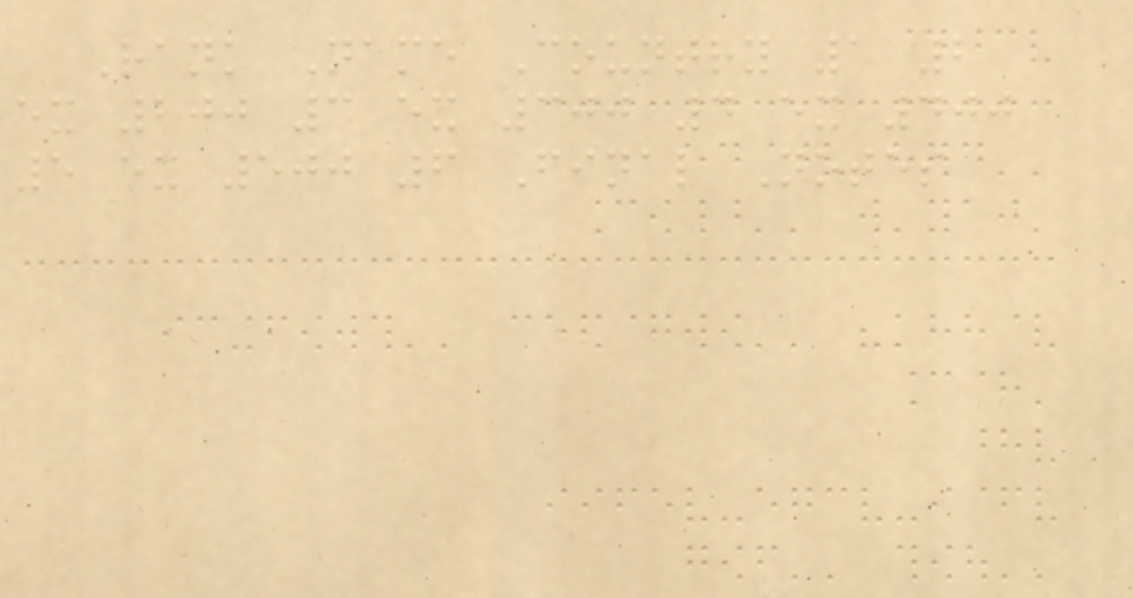Rank Name Country 1 2
ex 200 3 ex 300 4 ex 400
5 ex 500 6 Final Notes
